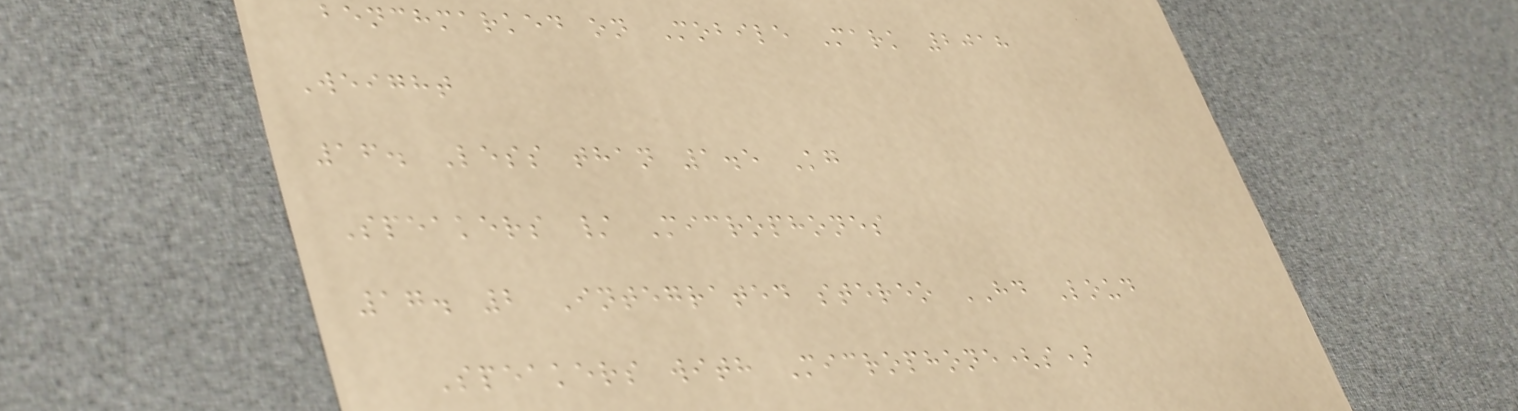benchmarked on Mobile Mark 2018
Weight
16. Less than 1.5 Kg
Speakers / Microphones
17. 2 Integrated stereo HD Loud
Speakers with Microphone(s)
